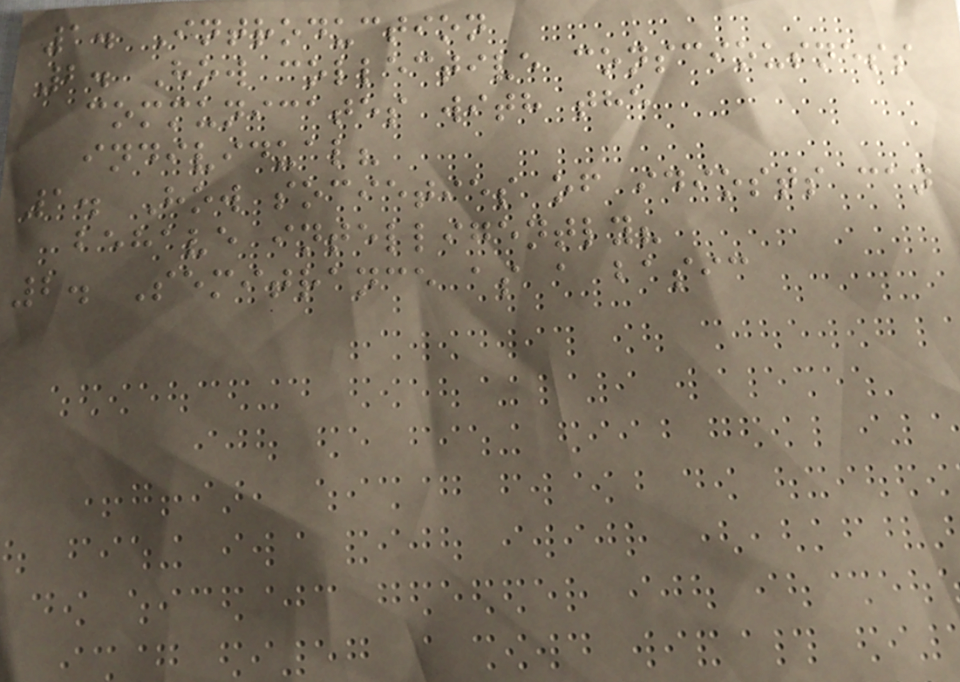1. Introduction
2. How collective consciousness
communicates with the
individual?
1. How societies of idiosts can
behave intelligently?
2. Semitrance as a basic
